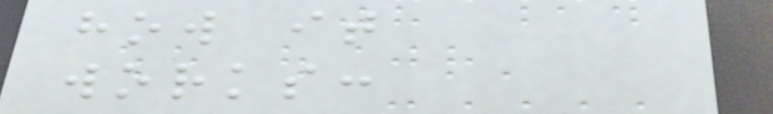how it
works:
